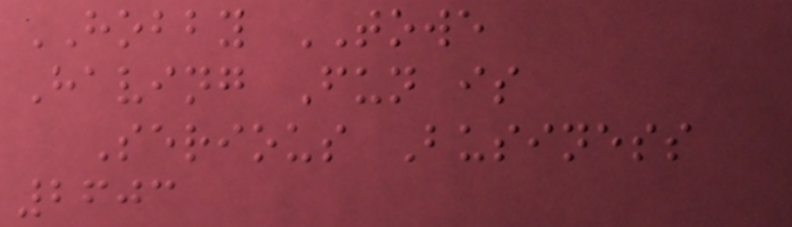HOBBY TOWE
Having Fun is
Serious Business
2603
